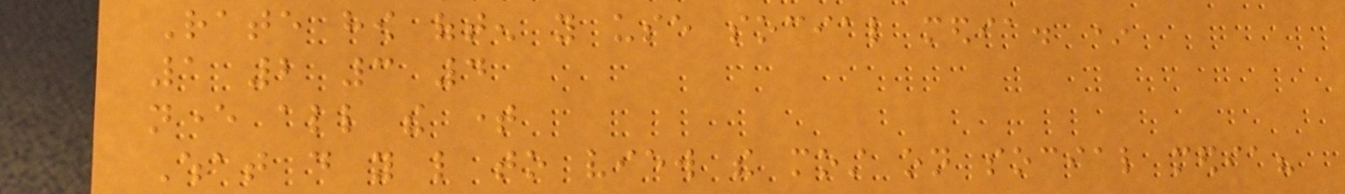Rate how often you use social media. *
1 2 3 4
never all the time
What do you like to view the most on social media?
